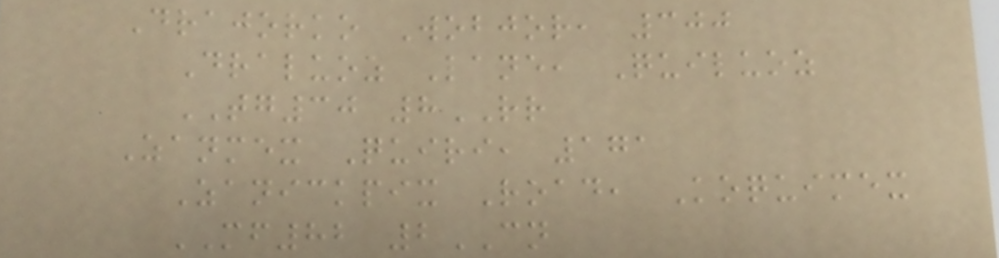Drajorko Wobjor, 300
Draluoz Lane, Quiluoz
TG30 8RR
Zanmex Quiri, 171
Zanickpix Road, Koquimex
MF82 2CN
